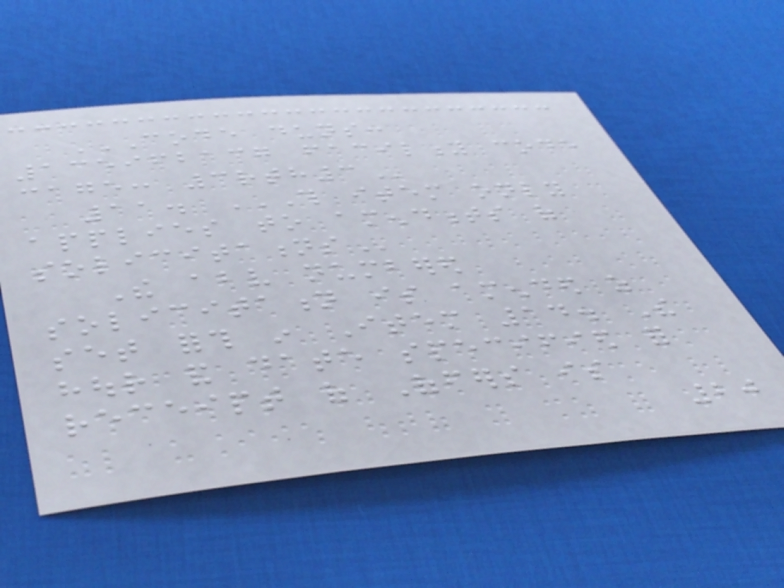CODE DUNS:
135962137 FACILITY CODE
CAGE: 3RTH3
11. THIS ITEM ONLY
APPLIES TO AMENDMENTS OF
SOLICITATIONS
The above numbered
solicitation is amended as
set forth in Item 14. The
hour and date specified for
receipt of Offers is
20
